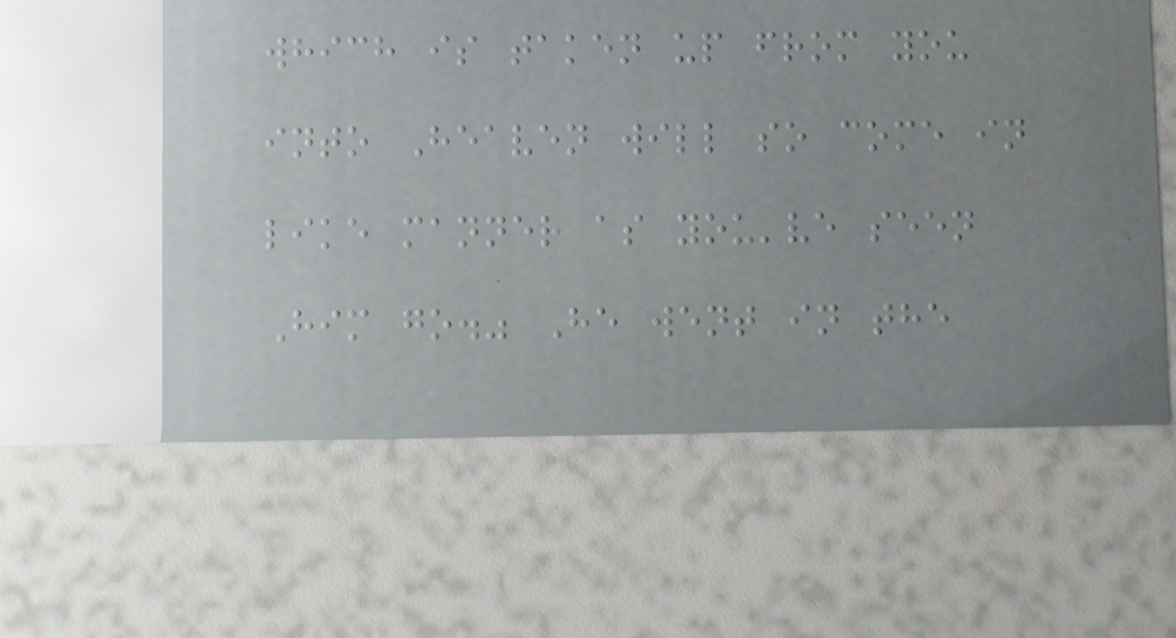which is taken up from you
into Heaven will so come in
like manner as you've seen
Him go." He went in the
